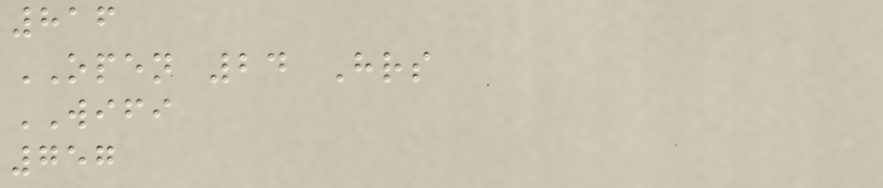816
OPEN 24 Hrs
WIFI
757
